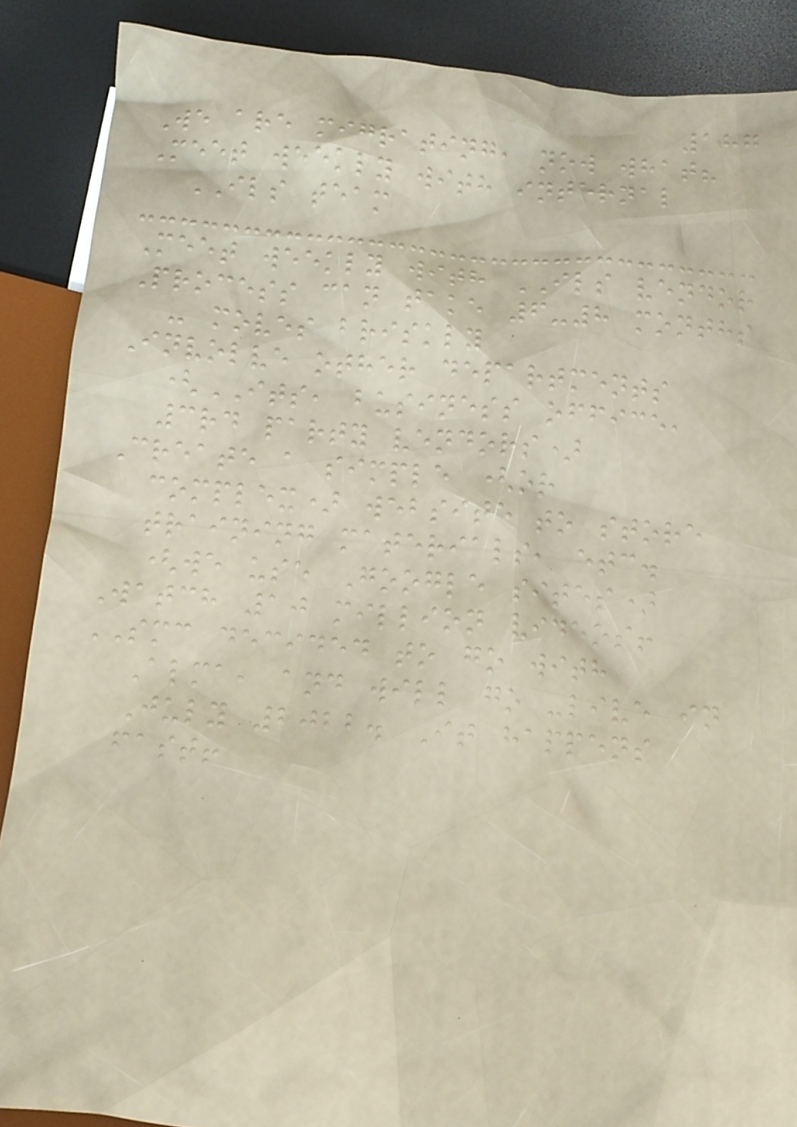187
We are migrating, now what?
Meet weekly with internal
ILS team
Meet weekly with ILS vendor
Process can take 6-8 months
- moves briskly
Involve other departments
(ITS, business office,
3rd party vendors)
Create a simple (or
complex) website to store
training materials, etc.
(we use Google sites)
Watch 10 million videos!
SMC decided to go with
Alma, and will go -live in
July 2022. It happens
fast!
